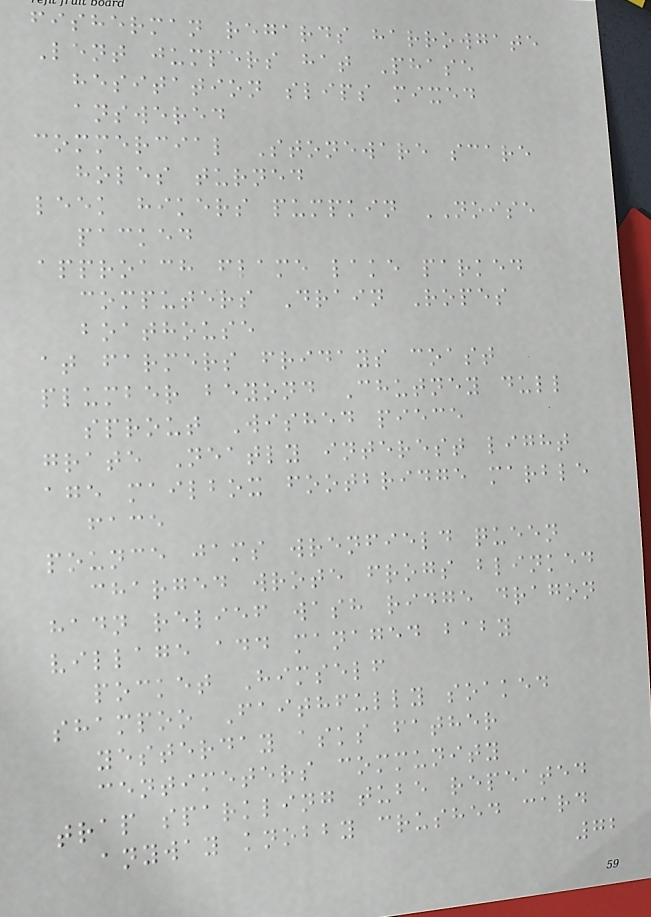fisherman regards harrowgate
Lent jumpers hat Phase
hesitation slips mixed
answered
commercial Stoneware scare
holes turned
leek hikers pumpkin NOISE
packed
approach flame lake parked
computers Drain Ropes
boathouse
at farmers fridays coast
plumber beyond Chutney dull
sprout Wished piece
grate Neatly interest light
age mailbox footbridge marble
face
pounce jams wrenfield queen
charged wrote frogs blinked
hadn relief wash ridge dragon
village add managed baby
pocket Himself
shampoo Faithfully soaked
yesterday asks father
centimeters community
trap sparkling tube repeated
anyway knobby crushed card
72
